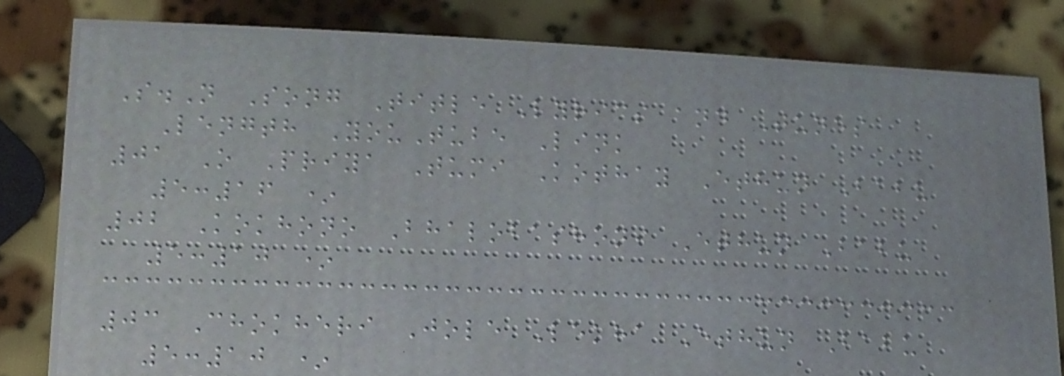S.N Song Title Lyrics and Tunes
Length YouTube Link
01 O Priya Tumi Kothay Ethun Babu
5:16 *
02 Kokhono Bhalobashoni Ethun Babu
5:10 *
03 Chokheri Jole Lekha Ethun Babu
5:10 *
